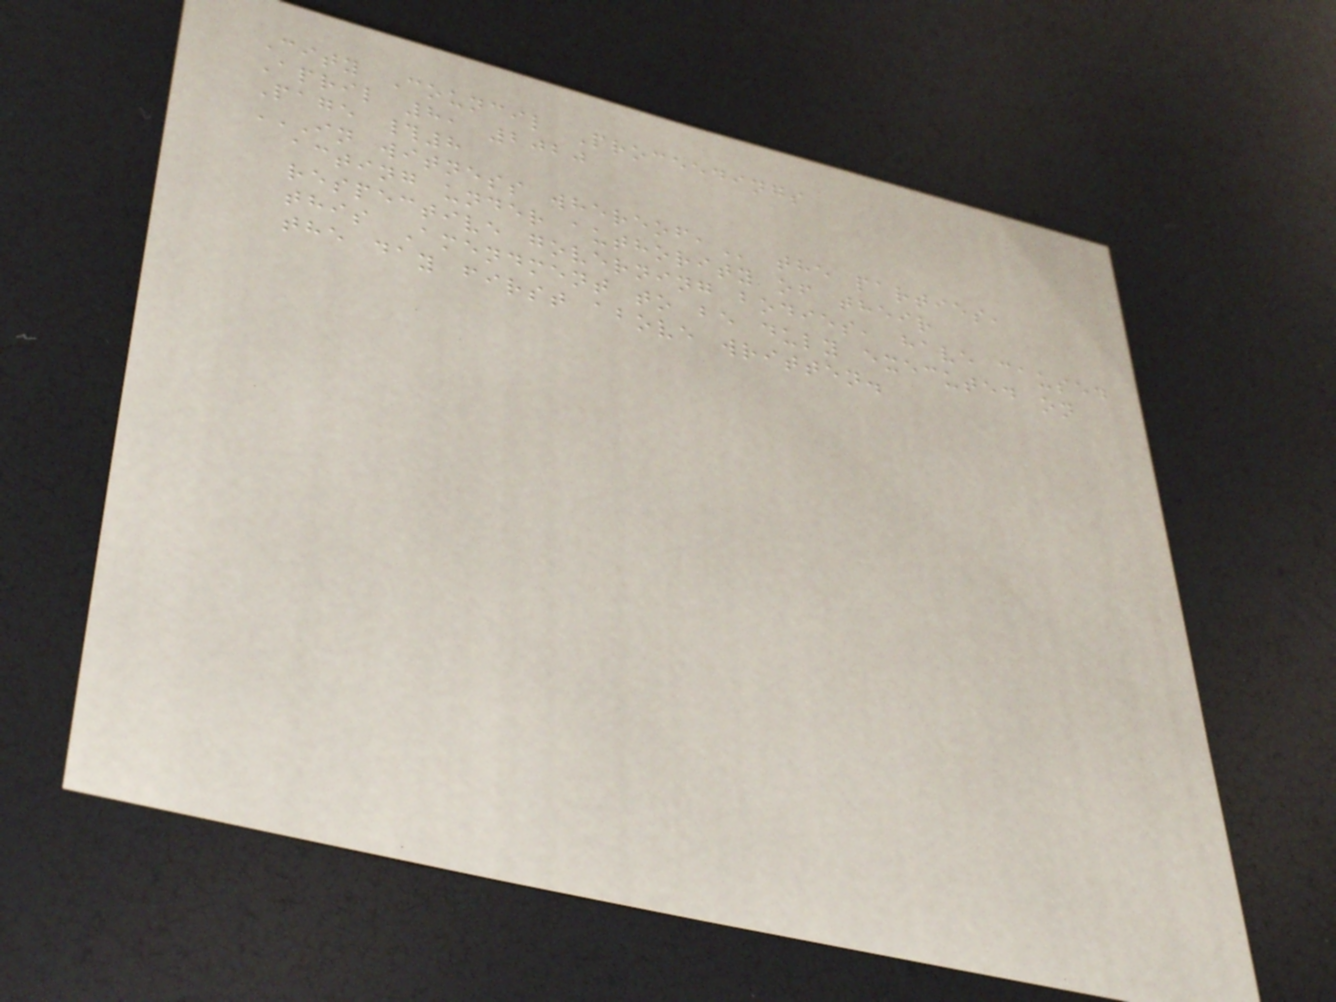City Council Proceedings
April 8, 2020
Page #8
IN WITNESS WHEREOF, the parties,
acting under authority of their
respective governing bodies, have caused
this Amendment to be duly executed on
the day first above written.
